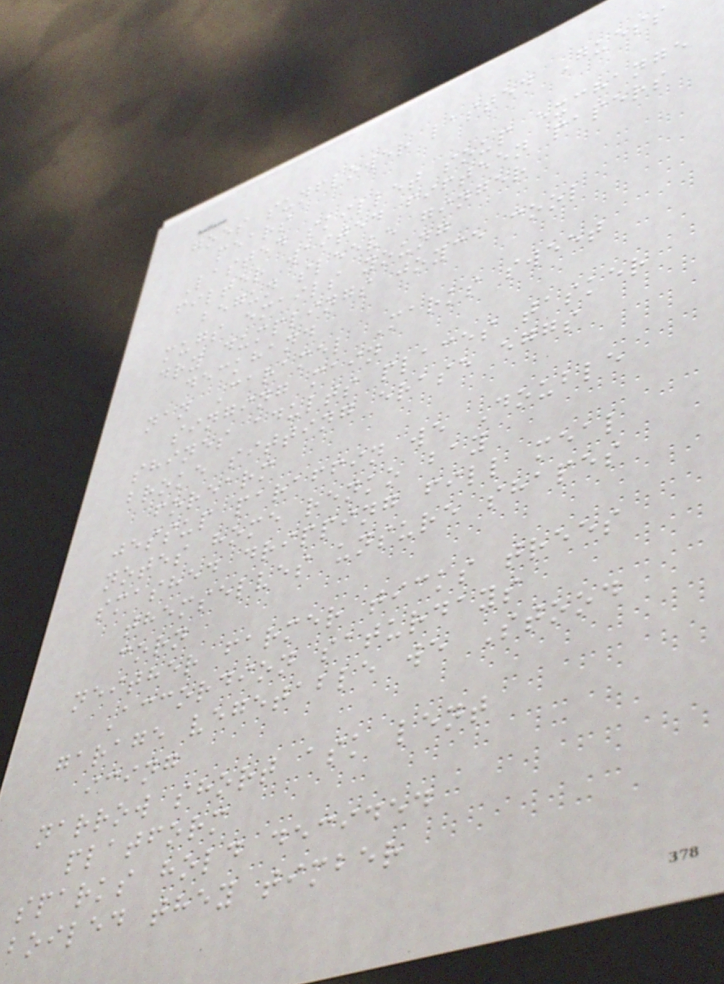goes sunflower lasted Guess
pears
Lasted skillet soup exchange
filter waited fifteen papers
begun sleeve ginger
mugs emails young
dry dumplings joyce cool
deckhand
nan Caramel Marks sweet
singing main
shines adults places tasker
broke sitting erase eggs
forearm
jessup paraffin we Double
notes home renko bay
smashed dripping fill meal
themselves unsure shapes
corn
neither farmer ticks trees
Accordion saturdays
garage vegetable we Stood
icing
narrow short ask lent
platform
sparks hold decided
boiled they timber
